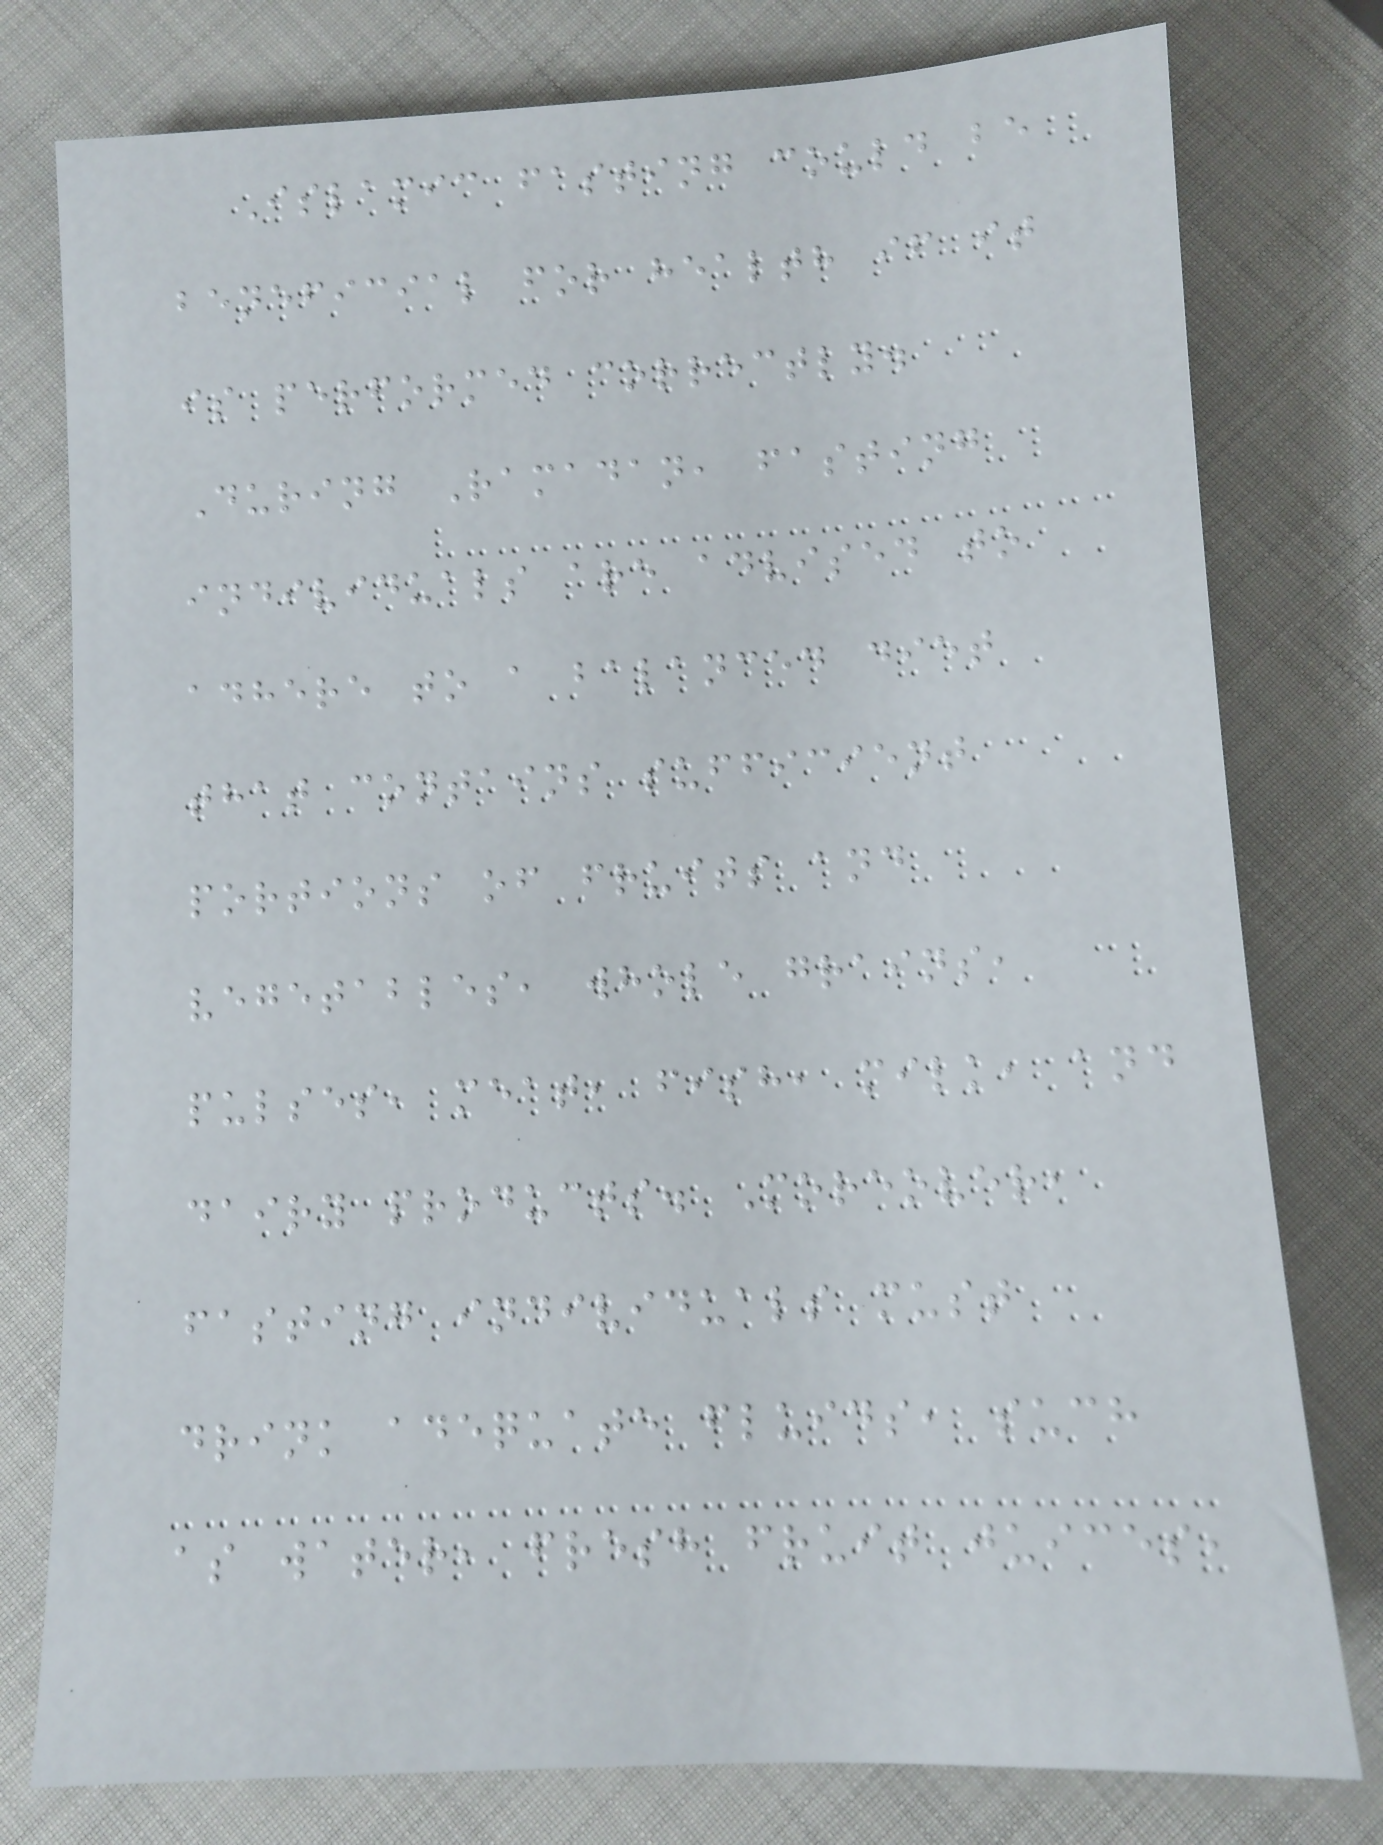Islamic fasting could be
beneficial for health if it
is performed correctly.
During Ramadan, fasting
individuals are advised to
adhere to a balanced diet
that contains sufficient
portions of fruits and
vegetables, whole grains,
pulses, meat, fish, milk, and
dairy products. Moreover,
fasting individuals must
drink adequate fluids, such
as water, fresh fruit juices,
